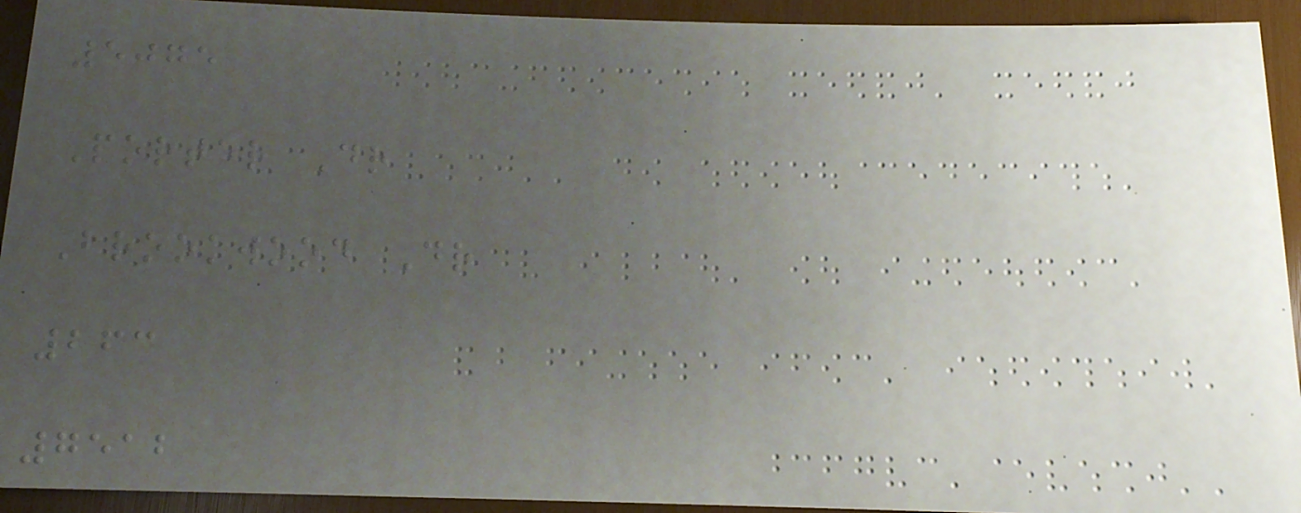5075
Porter Dr
Brookwood Dr
263
7512
